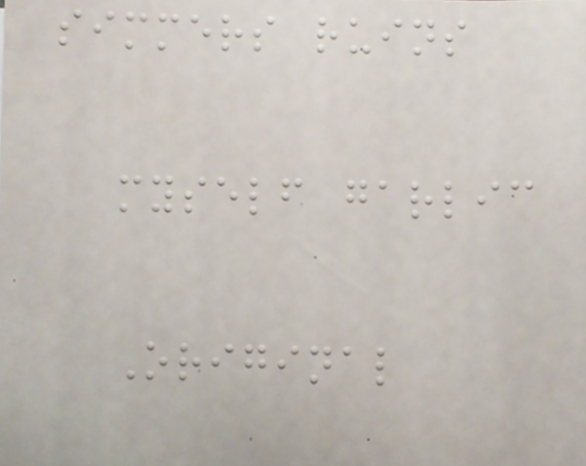simmers ruins
myself garlic
Original
